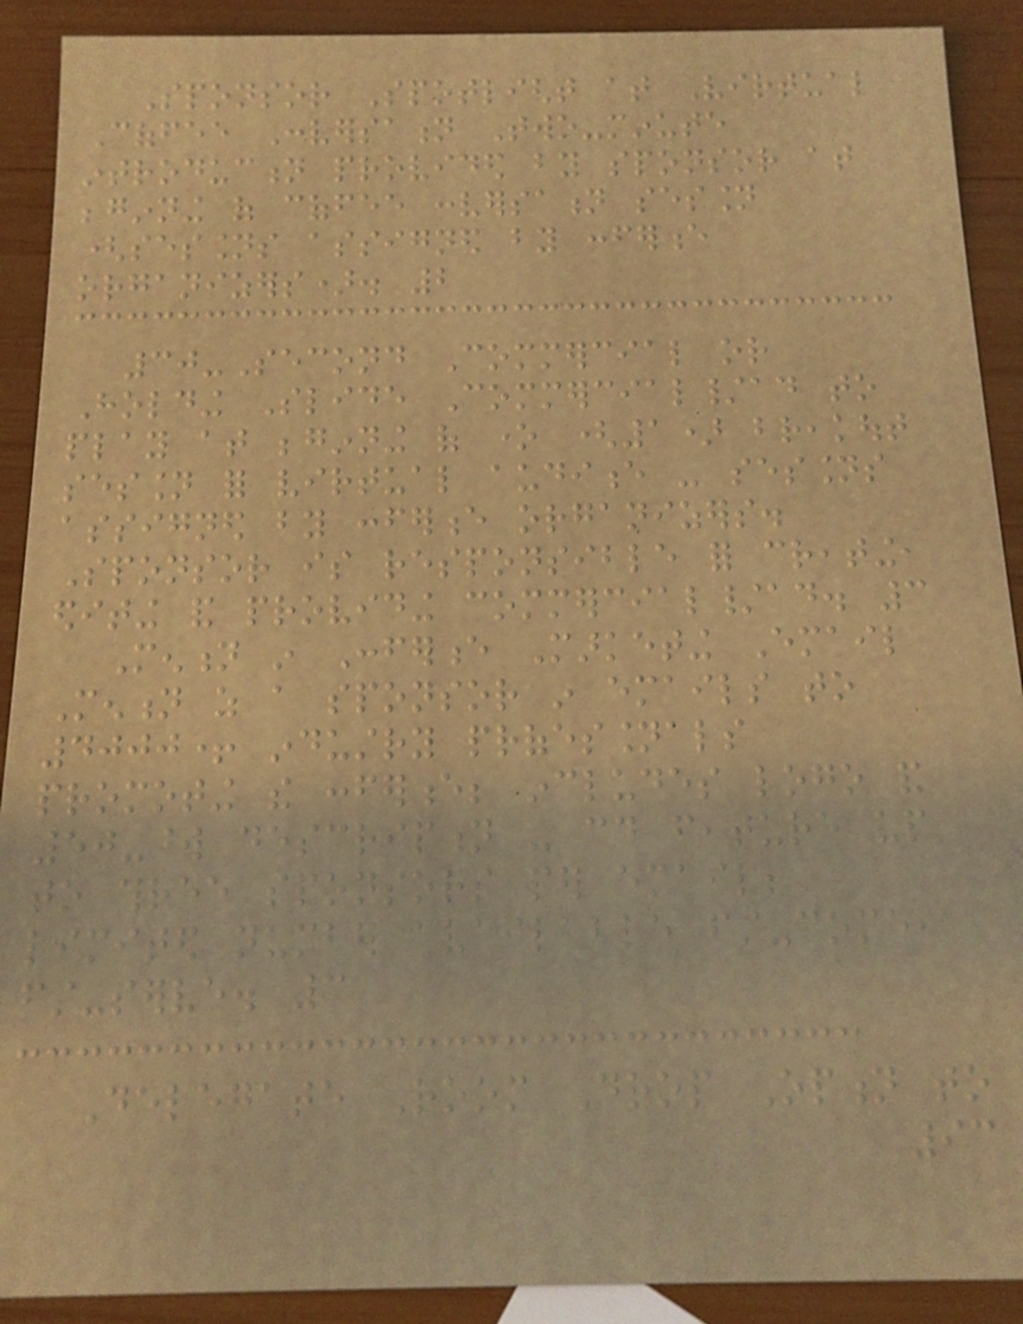Sponsor Spotlight at Virtual
Coffee Conversation Two-minute
introduction provided by sponsor at
beginning of coffee conversation session
(sessions assigned by conference
organizers). 2
30-Second Commercial or
Holding Slide Commercial/ad to
play at beginning of one (1) breakout
session for virtual audience - sessions
assigned by conference organizers.
Sponsor is responsible for creating,
editing and providing commercial/ad. 3
Mention in Conference Marketing Email
Mention as a sponsor in emails to
4000+ industry professionals
promoting the conference; includes logo and
50-word description - could feature up
to three sponsors per email;
limited number available first-come,
first-serve. 3
Delegate Room Drop Option to
93
